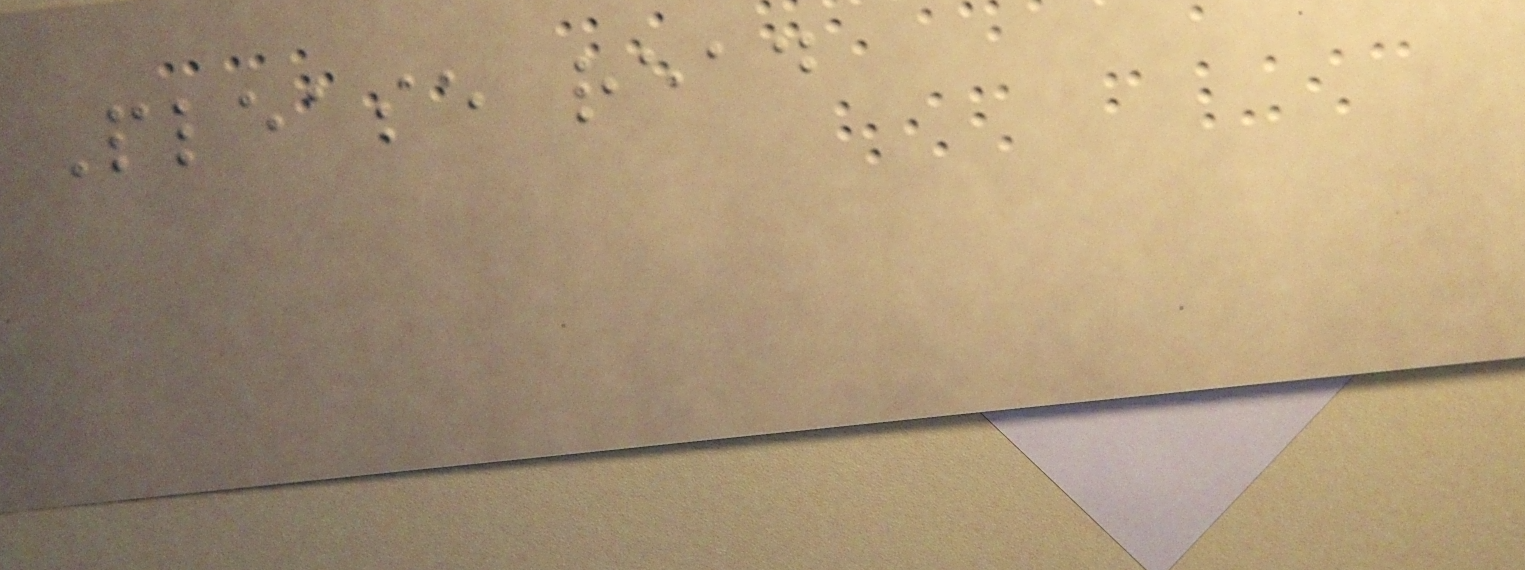Please read
